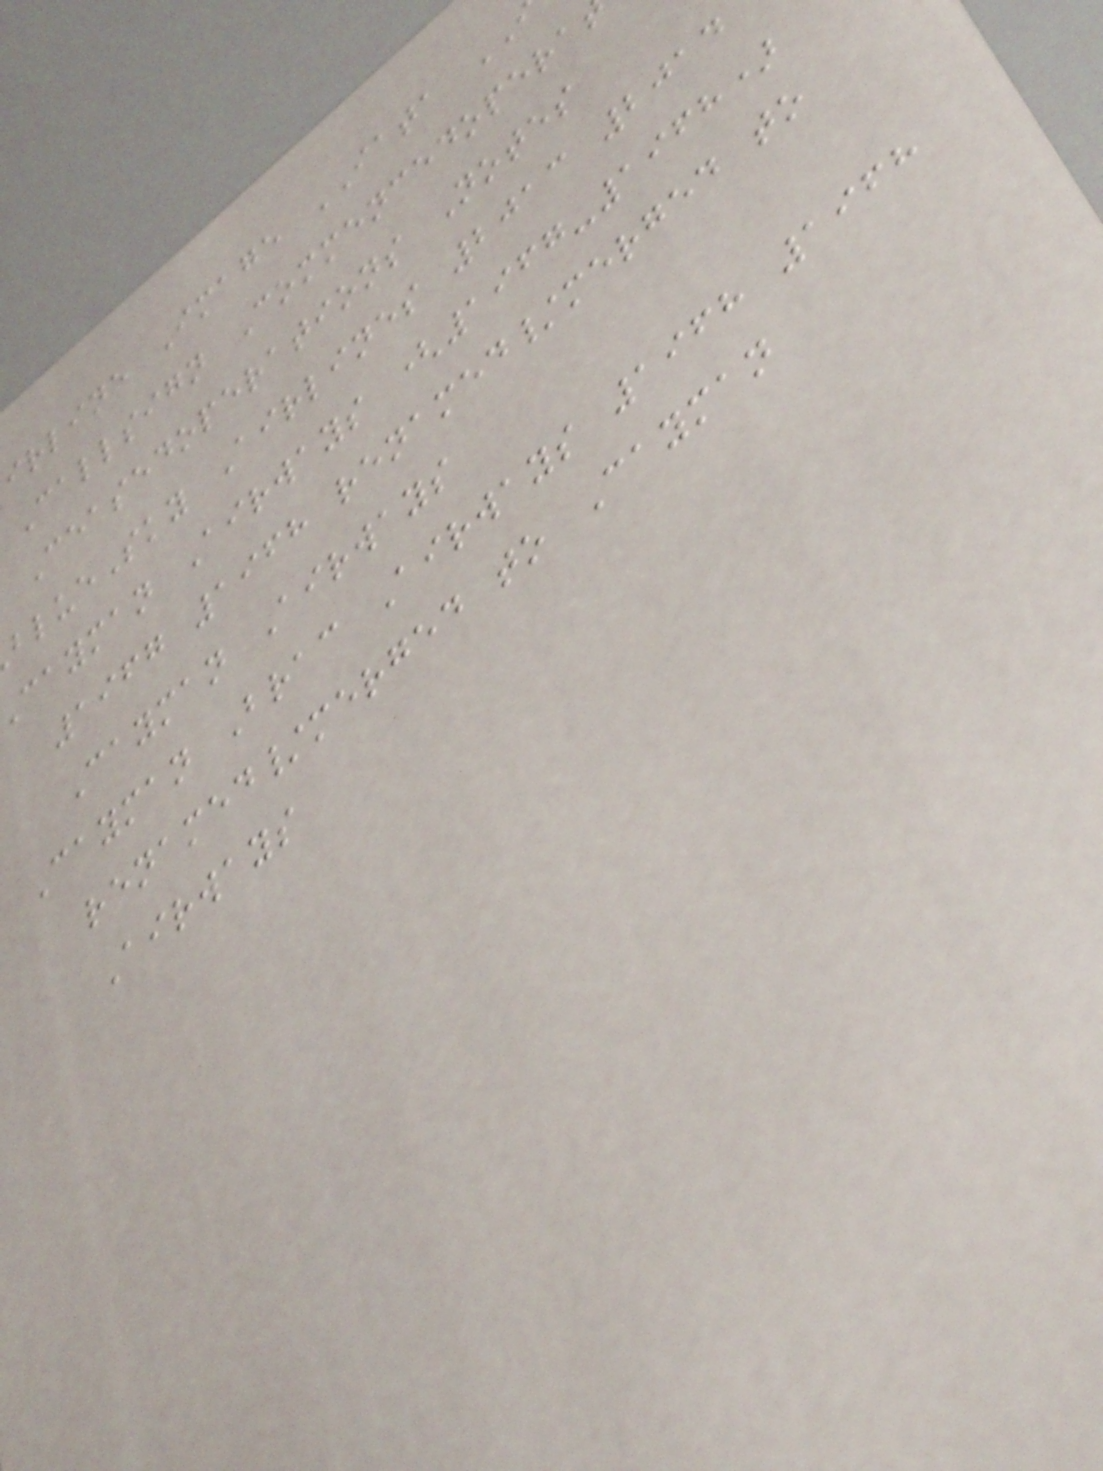irline Image IATA
Callsign Commencedopera
Ceasedoperations Notes
lueSky Airlines 2013 2014
cayman Airways (1967-1968)
1967 1968 renamed/merged to
Cayman Airways
Cayman Brac Airways 1968 1968
renamed/merged to Cayman
Airways
